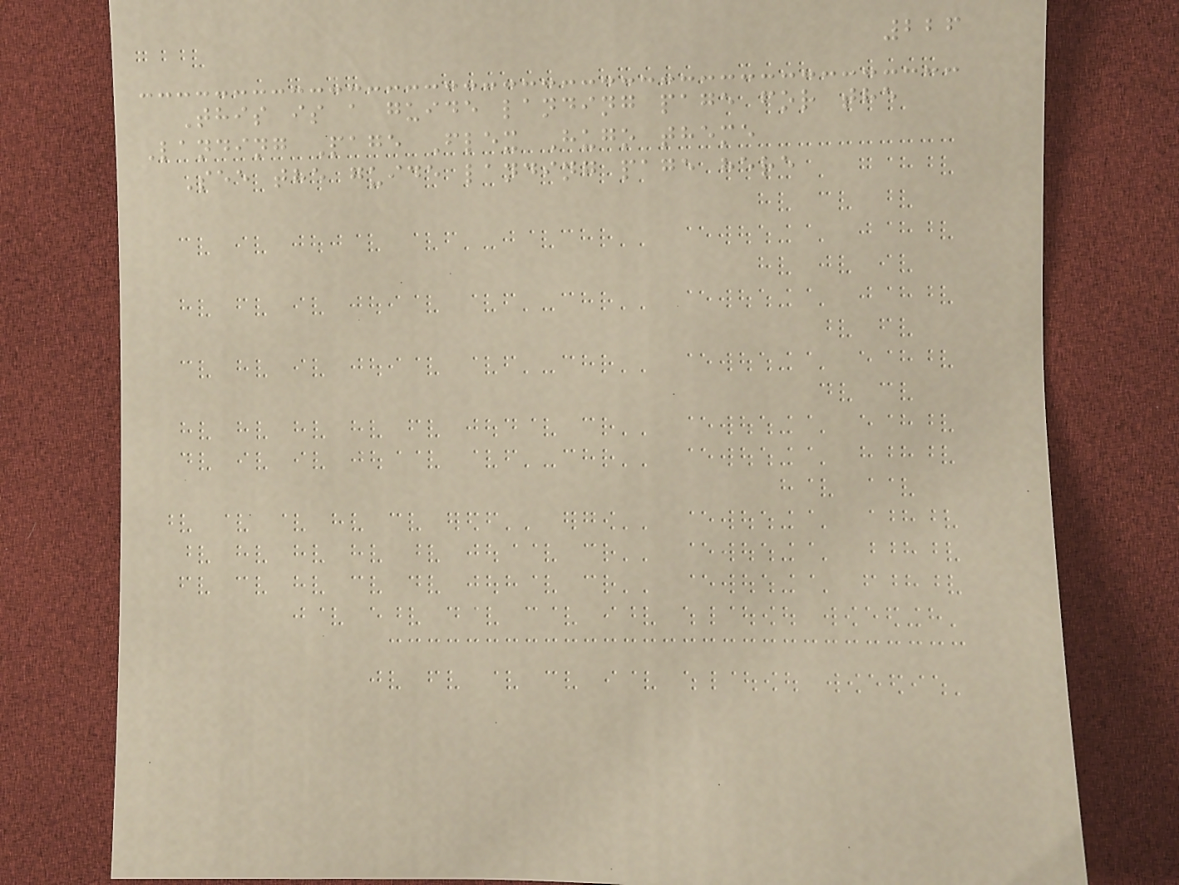226
This is a guide landing page for the
Landing Page Flex Hugo theme
See the guide landing page here
